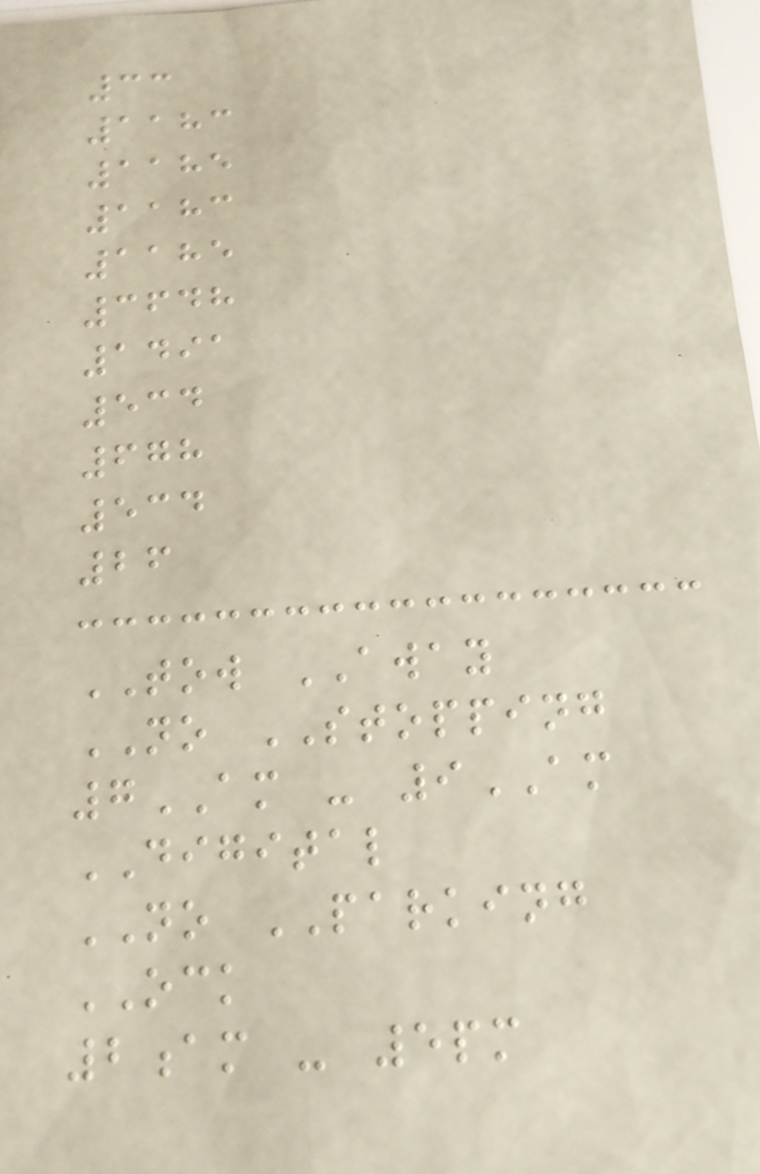33
1183
1185
1183
1185
3648
1491
534
678
534
26
TOW AWAY
NO STOPPING
7AM - 9AM
DIGITAL
NO PARKING
OCK
2am - 5pm
